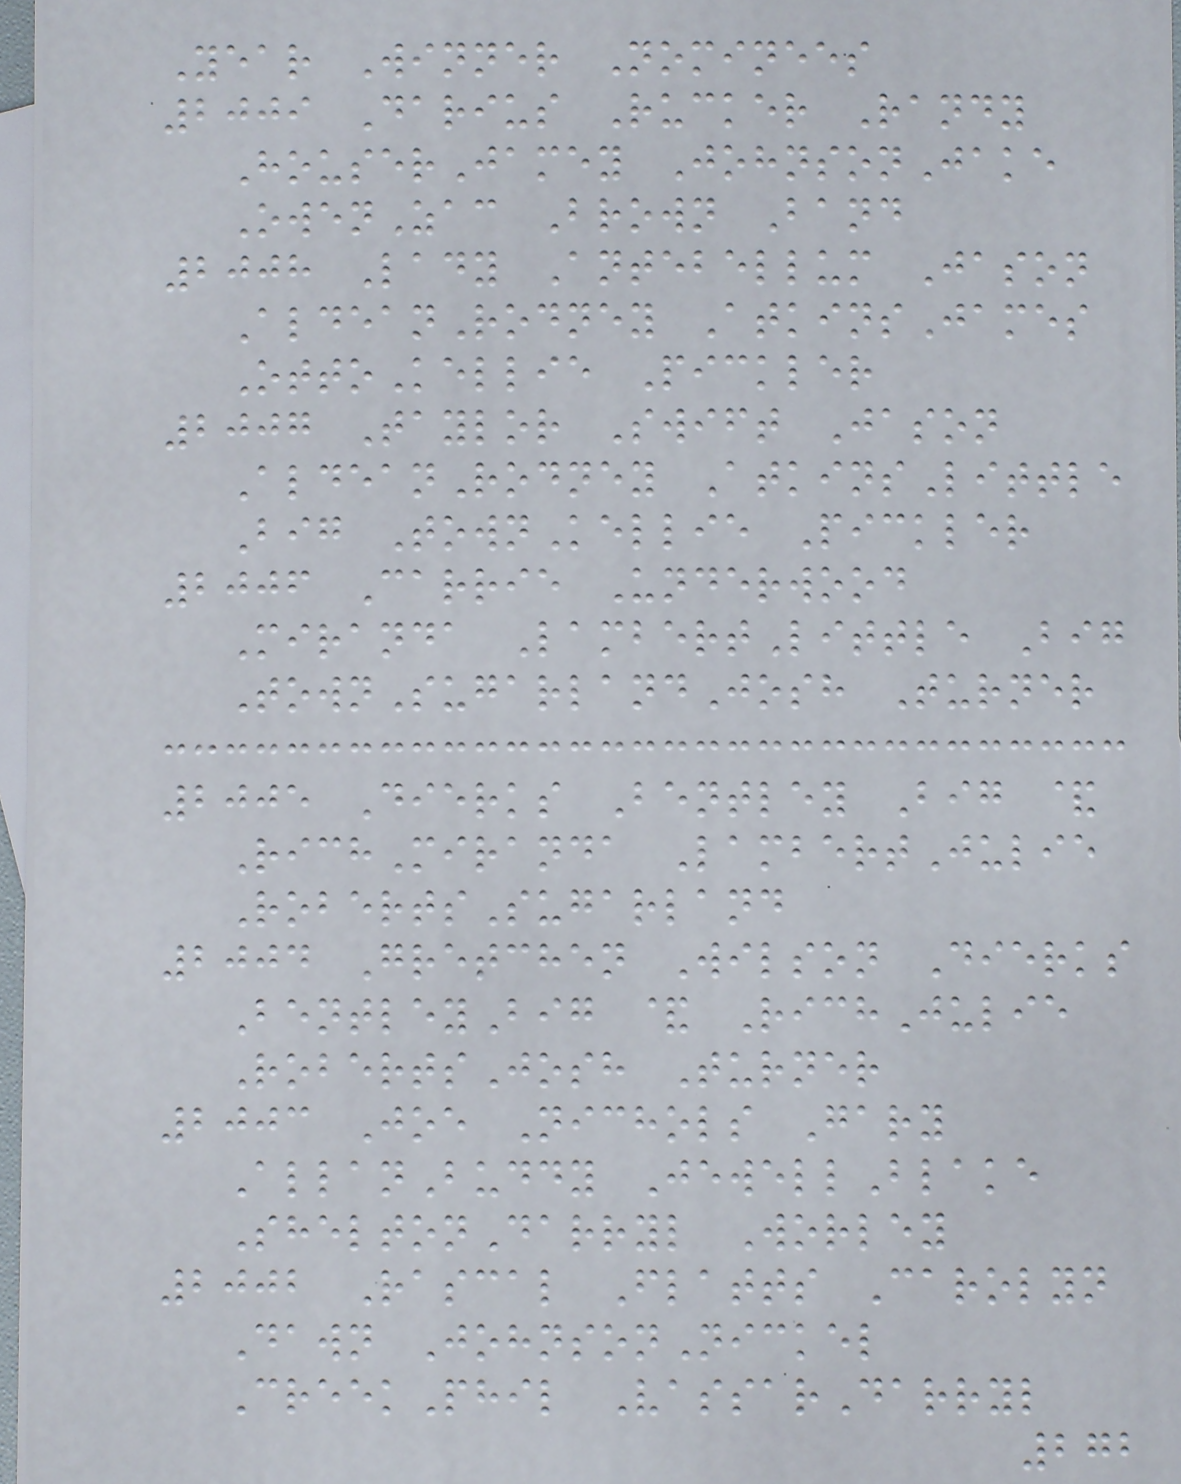Year Winner Nominees
2009 Darius Rucker Randy
HouserJamey JohnsonJake
OwenZac Brown Band
2008 Lady Antebellum Jason
AldeanRodney AtkinsJames
OttoKellie Pickler
2007 Taylor Swift Jason
AldeanRodney AtkinsLittle
Big TownKellie Pickler
2006 Carrie Underwood
Miranda LambertLittle Big
TownSugarlandJosh Turner
2005 Dierks Bentley Big &
RichMiranda LambertJulie
RobertsSugarland
2004 Gretchen Wilson Dierks
BentleyBig & RichJulie
RobertsJosh Turner
2003 Joe Nichols Gary
AllanBuddy JewellBlake
SheltonDarryl Worley
2002 Rascal Flatts Carolyn
Dawn JohnsonNickel
CreekPhil VassarDarryl
272
